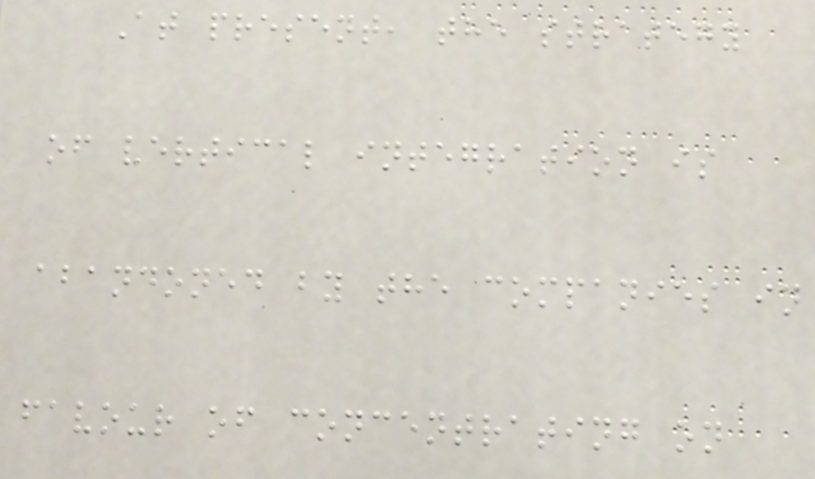At present, the strategy
of vertical integration is
abandoned by the companies in
favour of concentrating on
